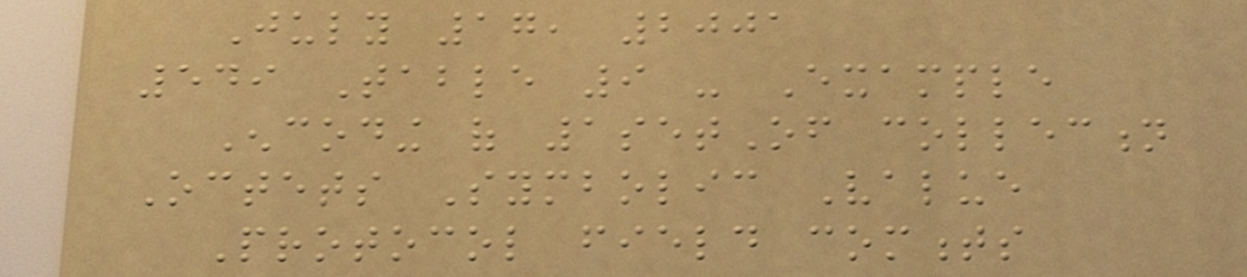July 17, 2001
549 Table 9 - Example
Encoding of 1setOf collection
Octets Symbolic Value
Protocol field comments
